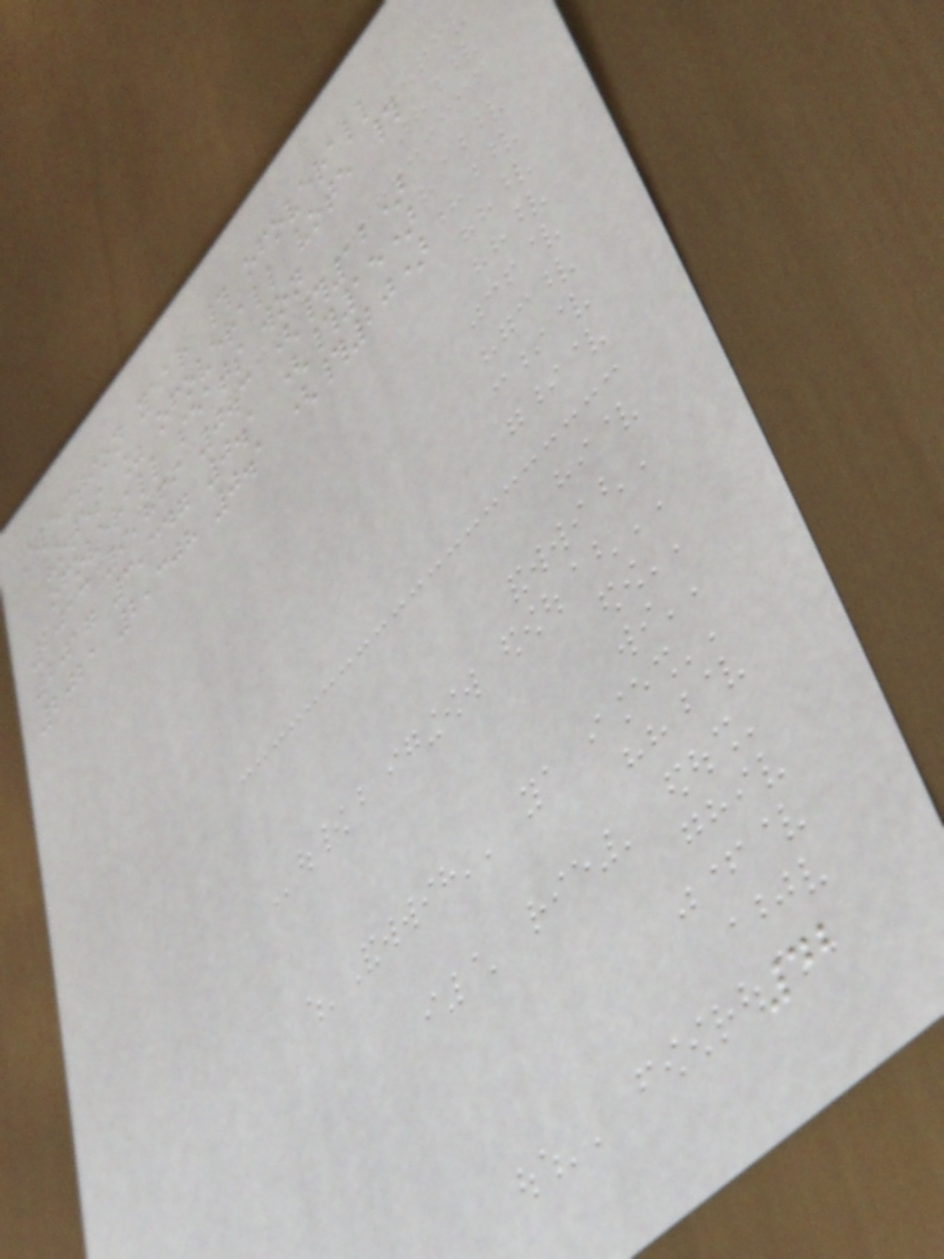Election year # ofoverall
votes % ofoverall vote #
ofoverall seats won
2013 9,869 0.3 (#12)
2017 3,347 0.1 (#15)
2021 2,308 0.1 (#20)
42
